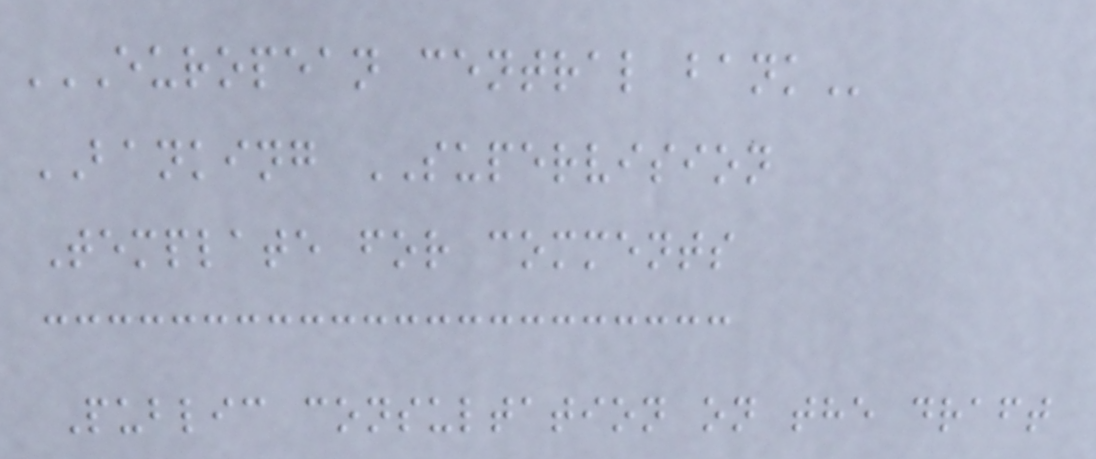EUROPEAN CENTRAL BANK
BANKING SUPERVISION
Template for comments
Public consultation on the draft
